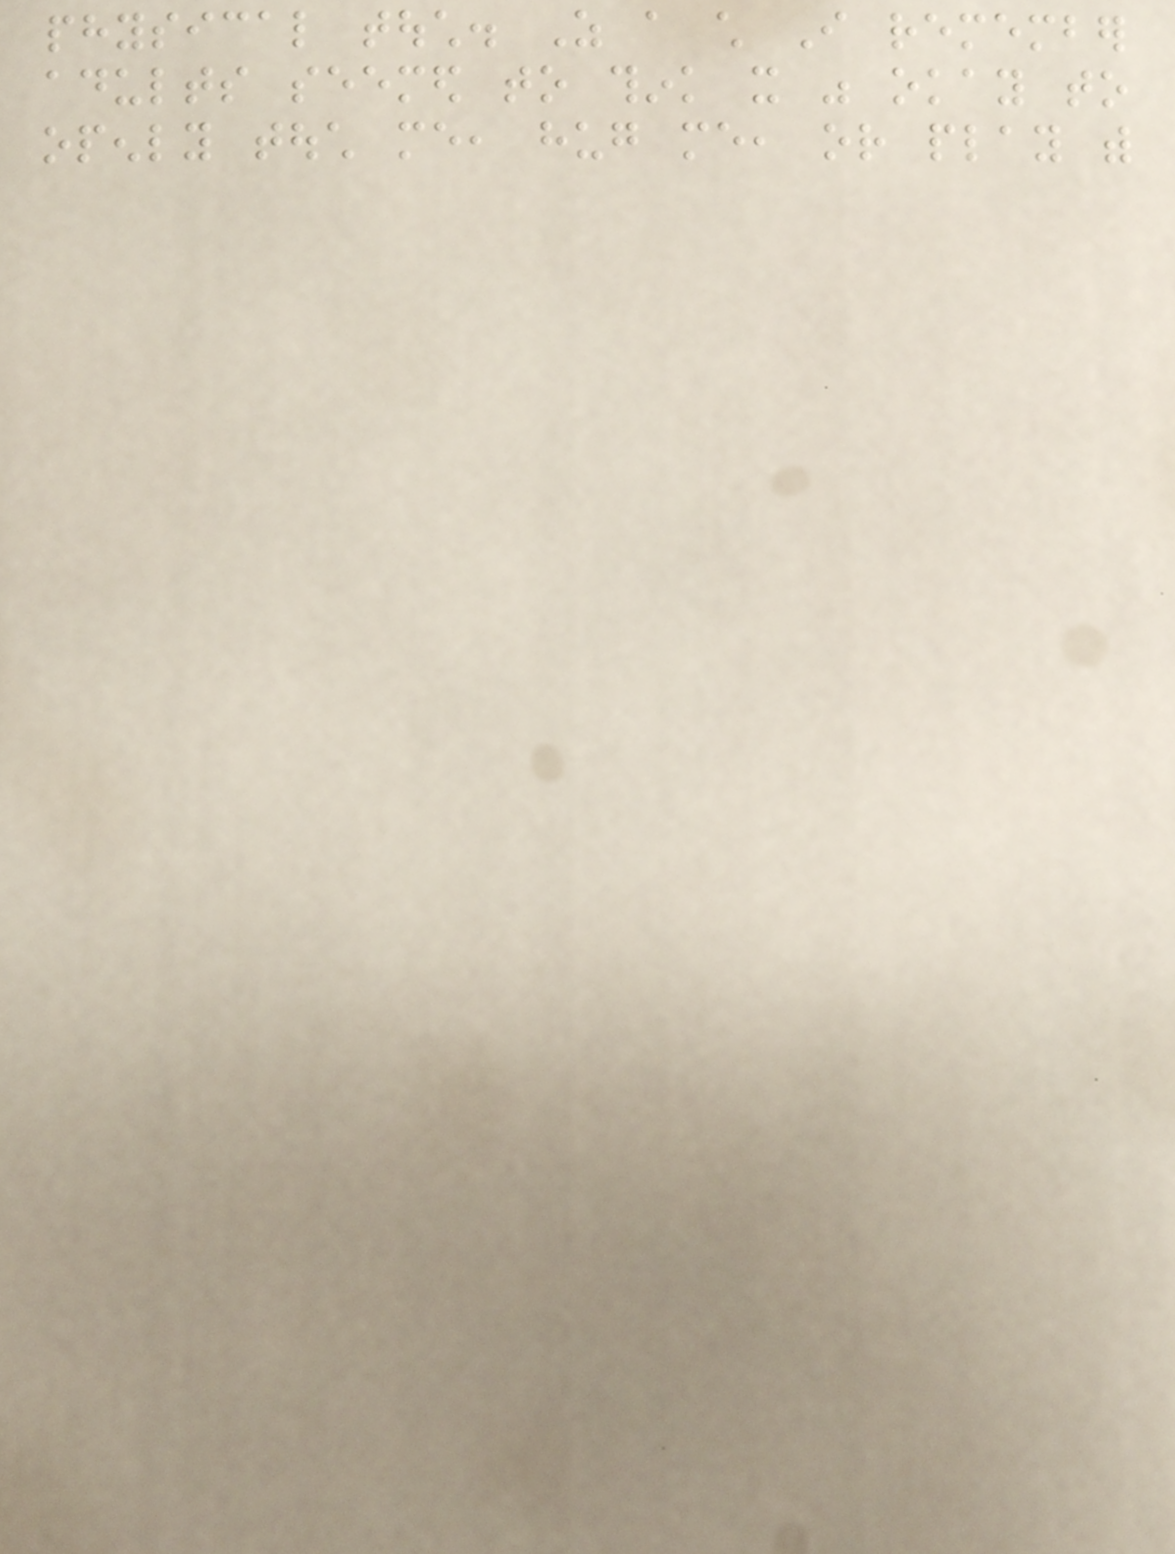physical touch. As a child I remember
adults seemed to think it was okay to
openly touch me, hug me, or play with
